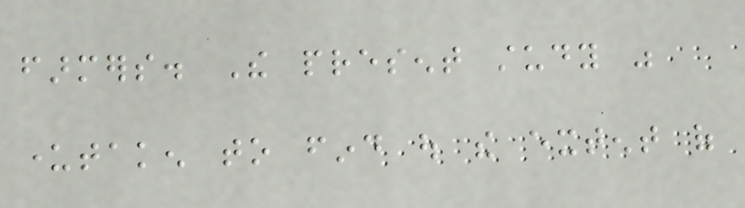farmers. The present study was
undertaken to find out the extent of
